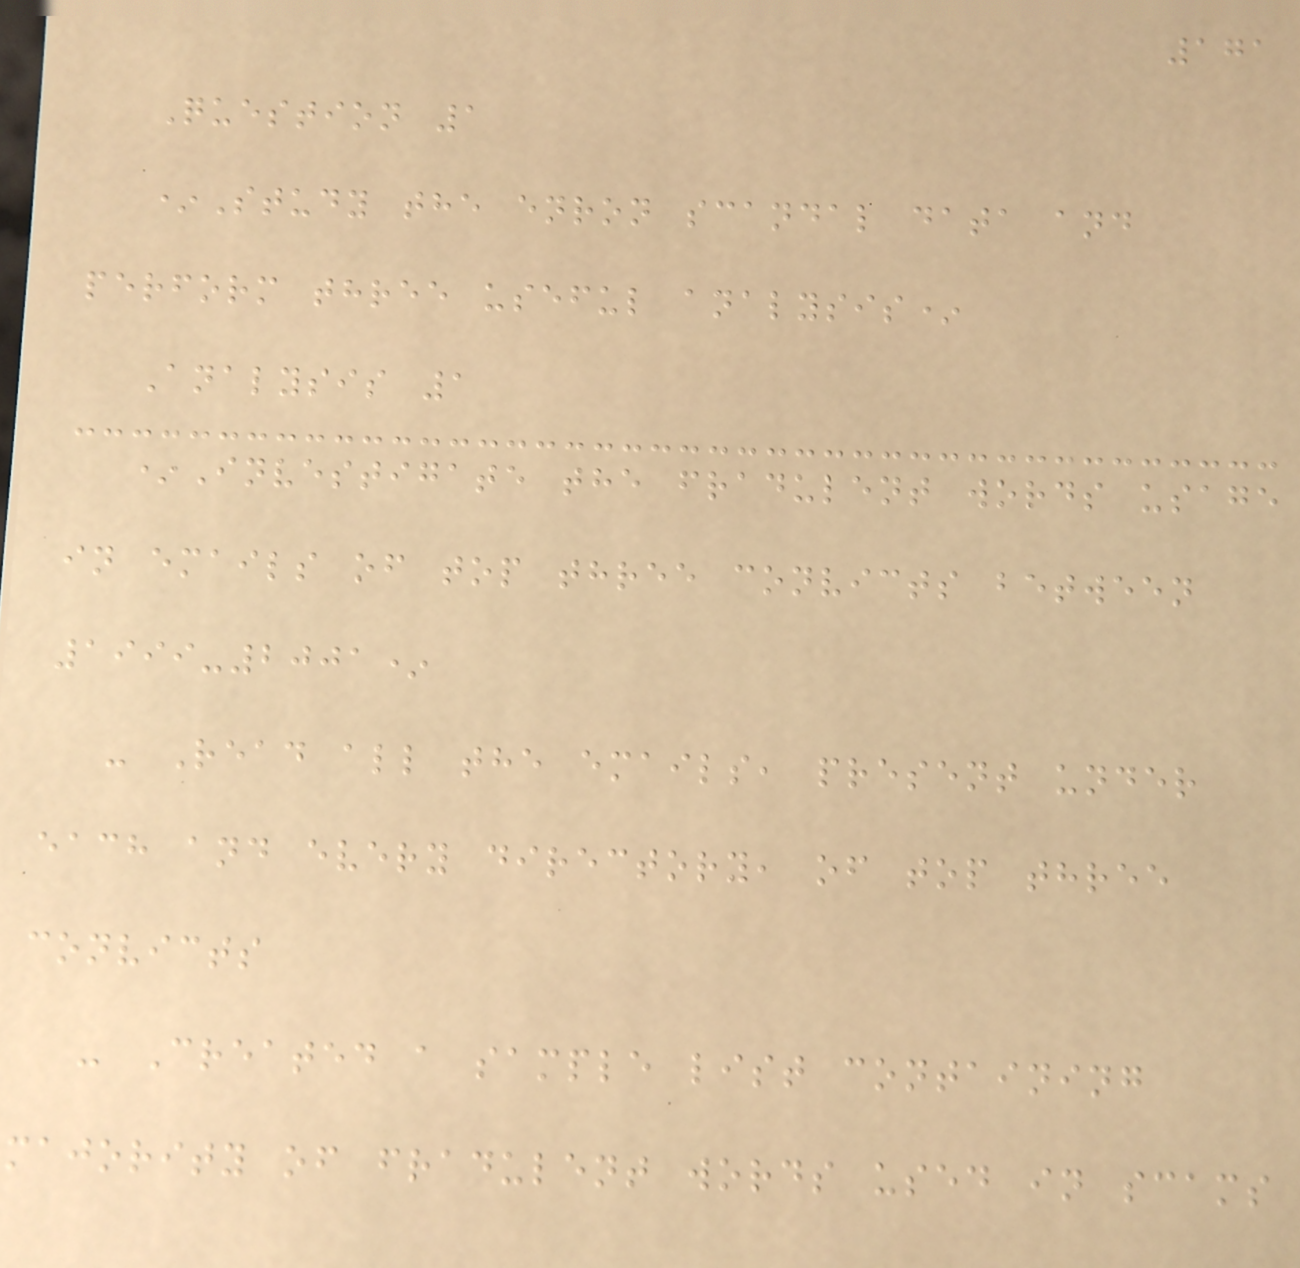171
Question 1
*Study the enron scandal data and
perform three useful analysis*
Analysis 1
*Investigate the fradulent words usage
in emails of top three convicts between
1999-2001*
- Read all the emails, present under
each and every directory, of top three
convicts
- Created a sample list containing
majority of fradulent words used in scams
